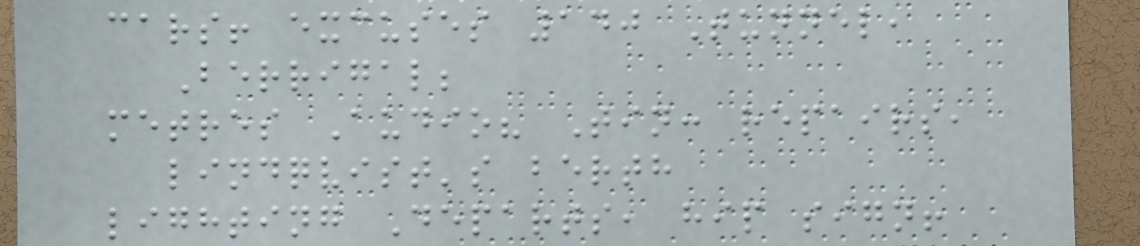cars! excuses 140 Tunnel,
Berrigal;
metres Audio? Tin: repairs,
lindqvist's berth
lighting Departs, hip sign!
